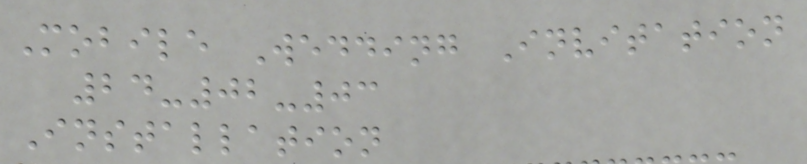Mobile Wedding Invitation
24-02-03
Installation
